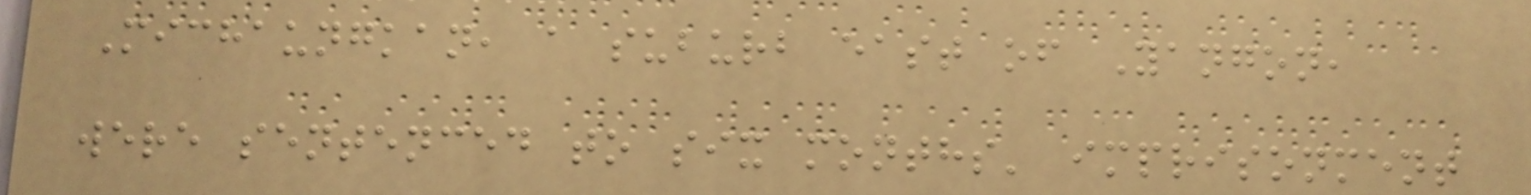Michaungkan, a suburb east of Yangon,
were sentenced to six months' imprisonment
